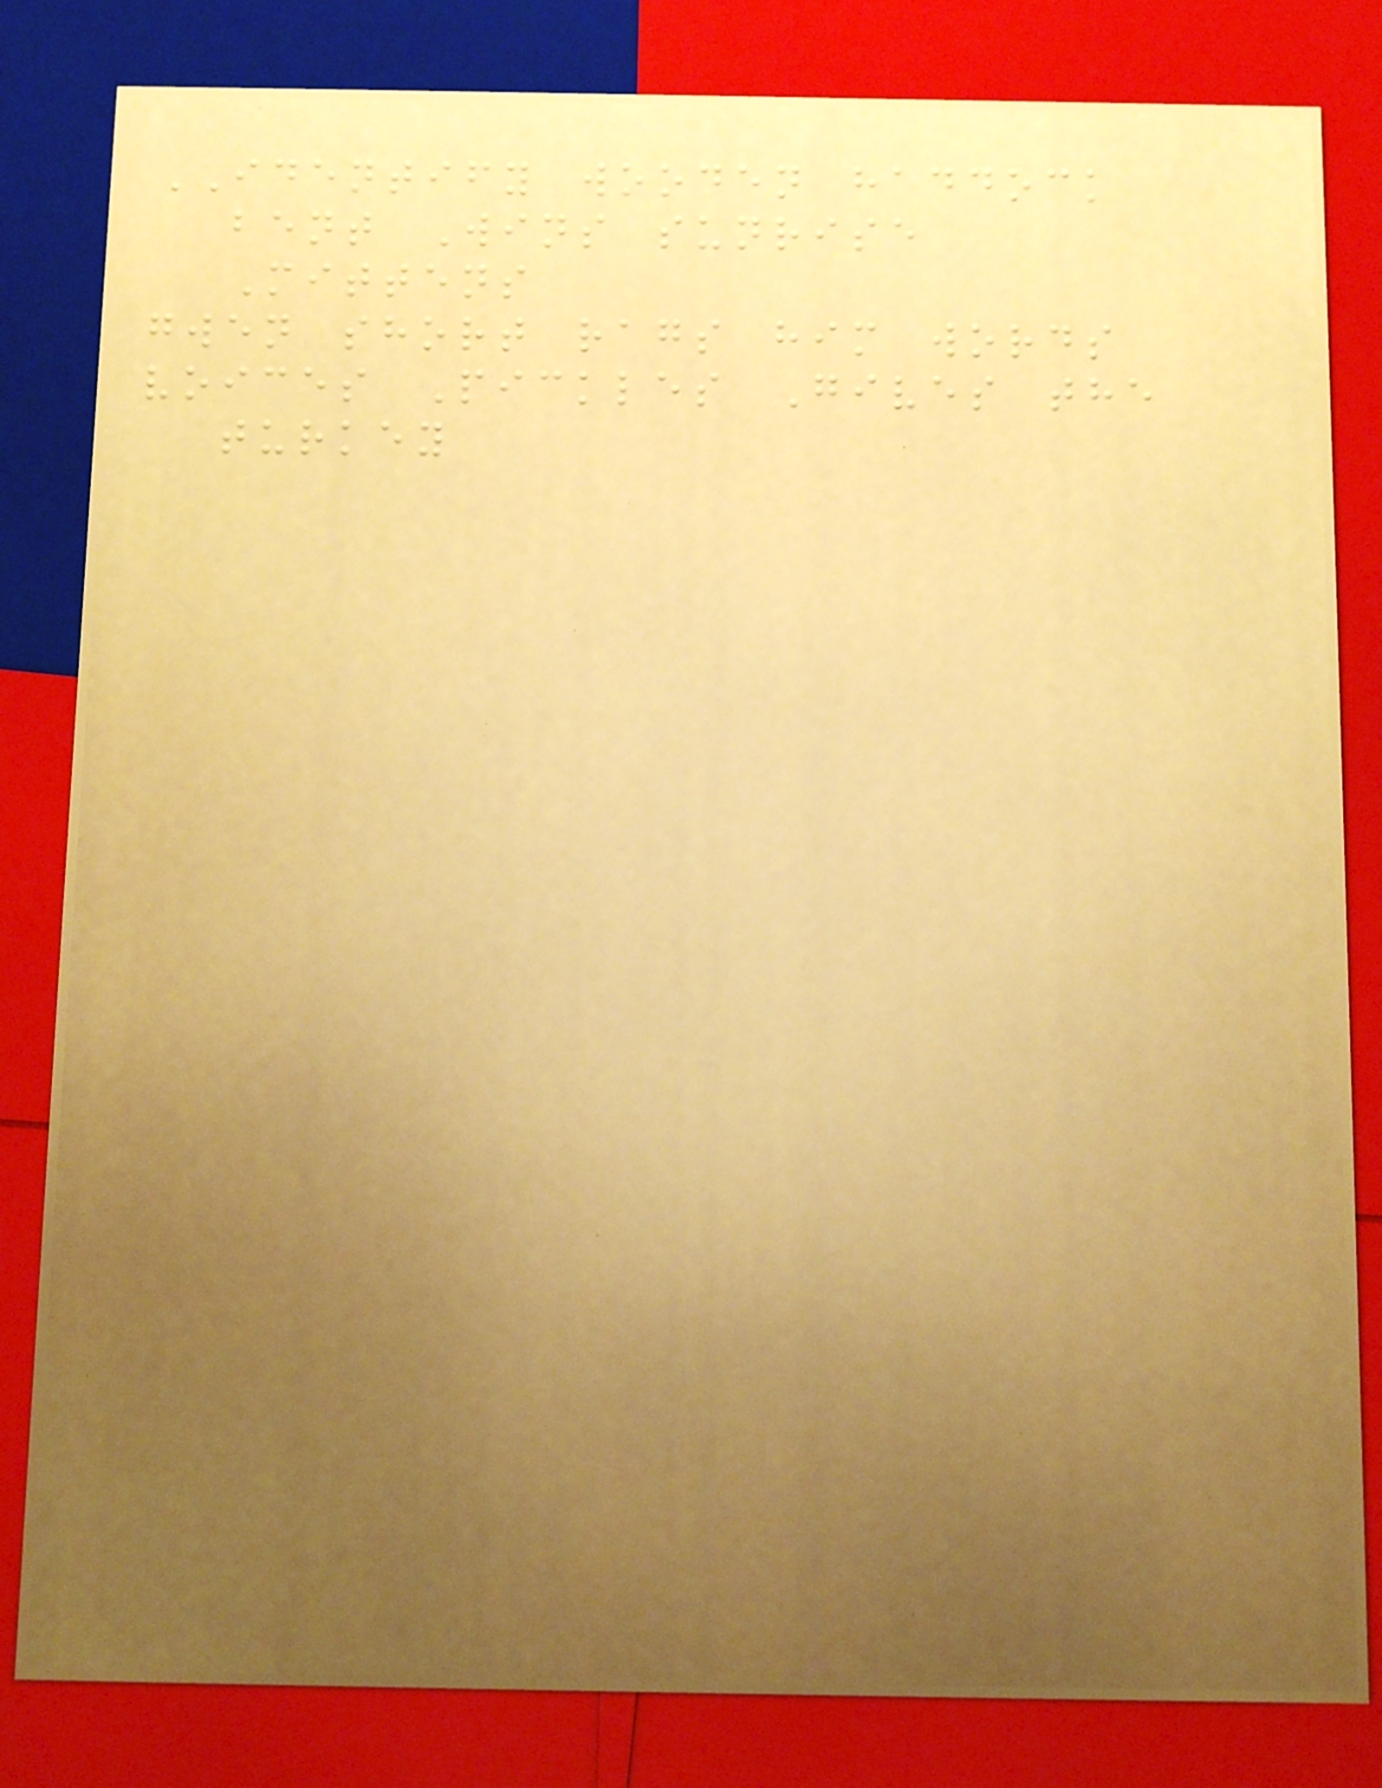IDENTIFY wooden haddock
bent Wins sunrise
Mittens
gwen short rags him words
voices Pickles Gives the
turkey
